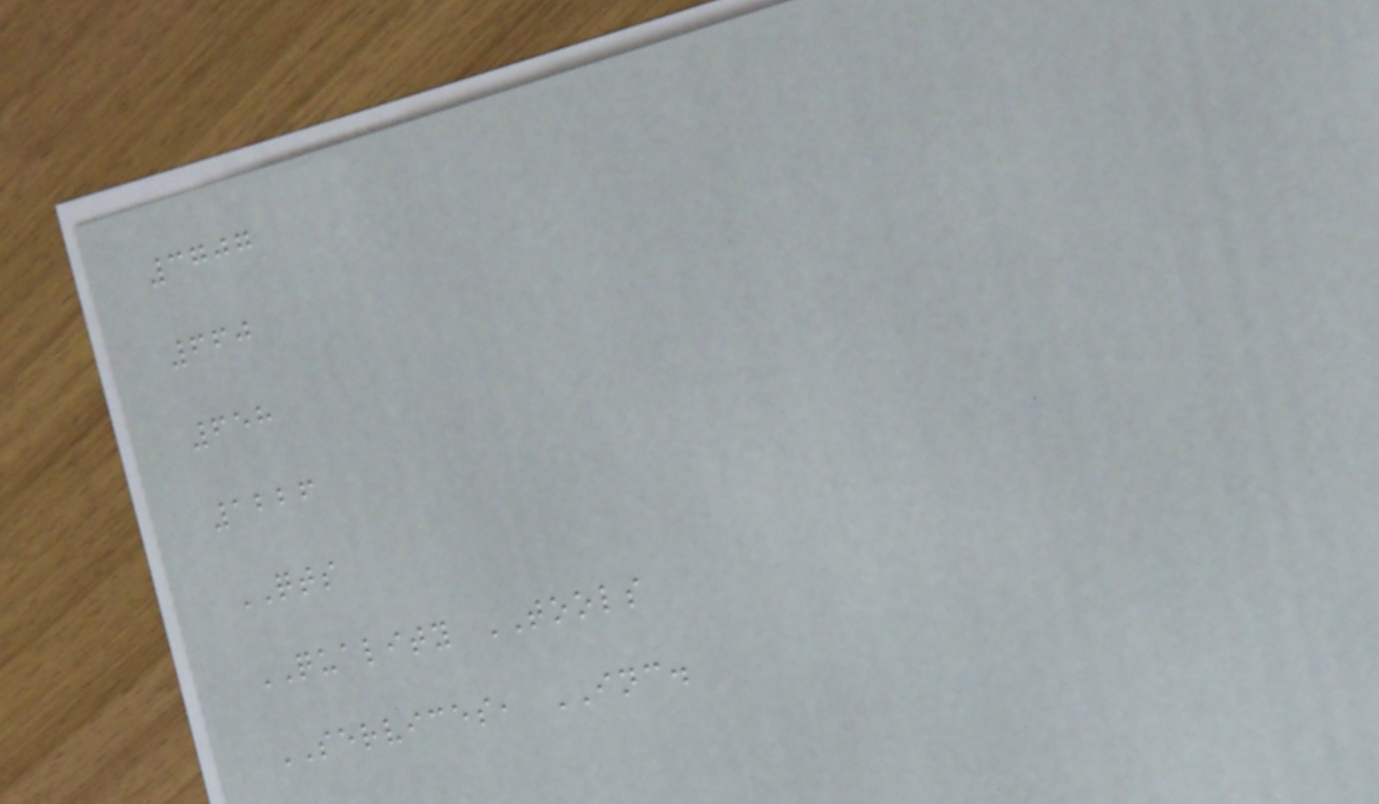3707
660
658
1226
QTS
QUALITY TOOLS
SERVICES, INC.
